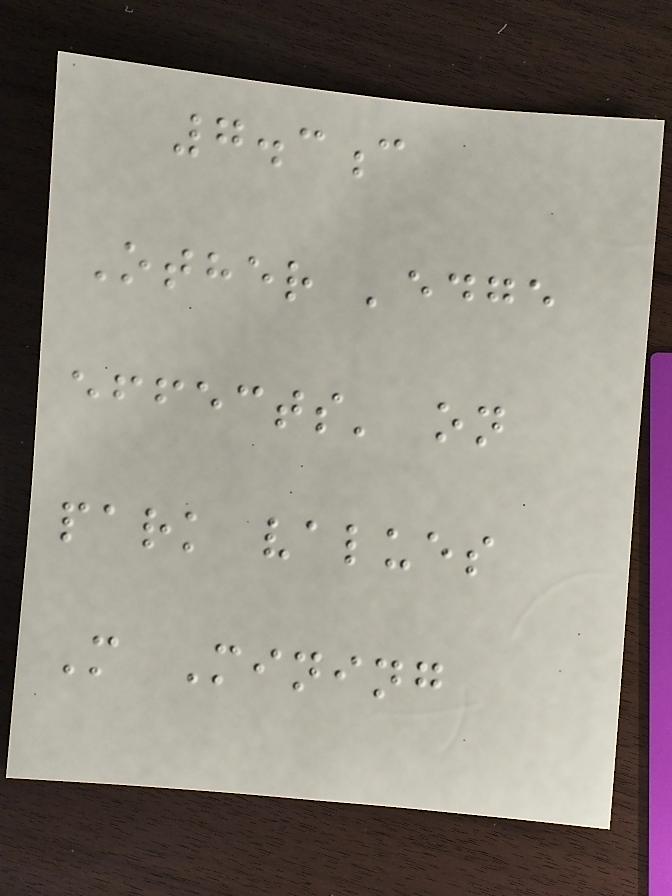7.3c
Other 'edge
effects' on
park values
M Mining
